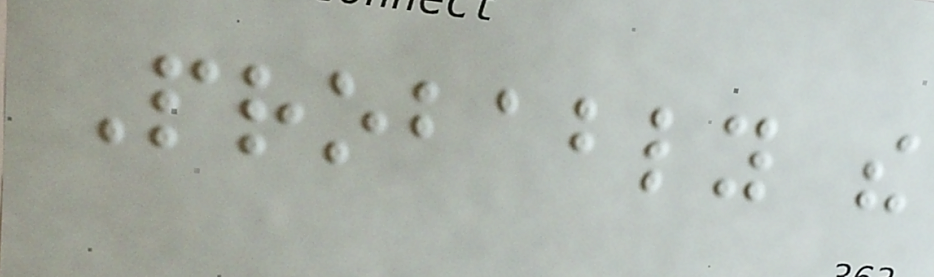Probably the
